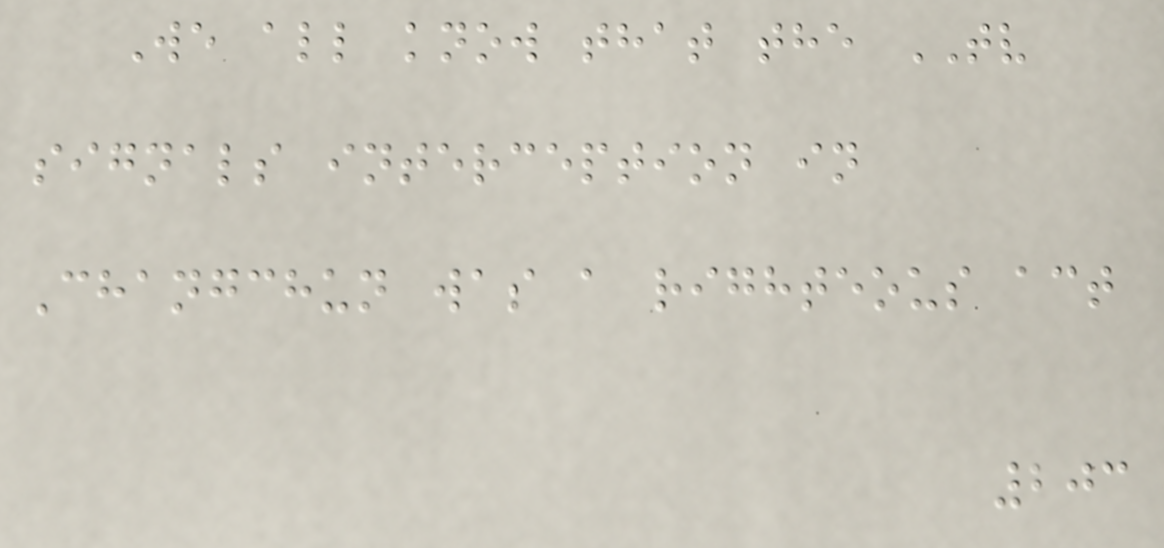We all know that the TV
signals interception in
Changchun was a righteous act
203
